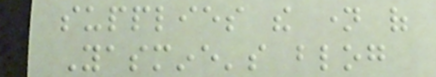supplies the name of
Yasmine's blog
